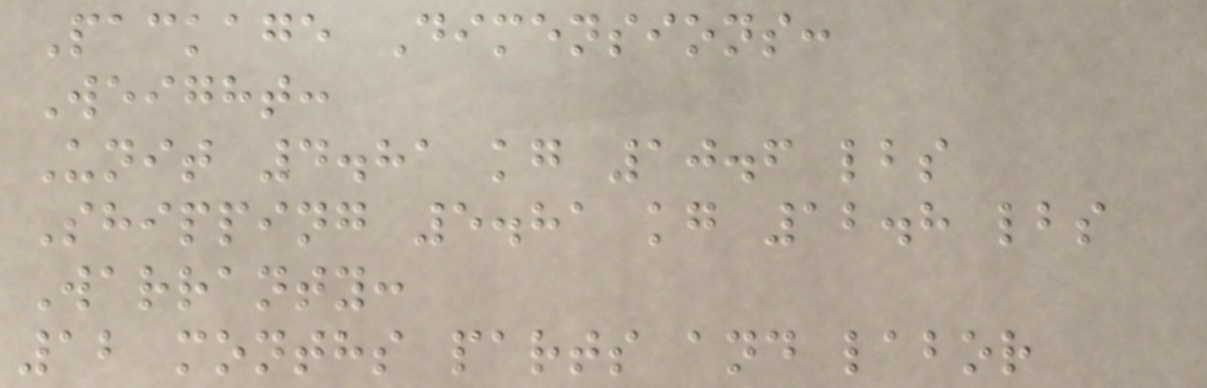Package Dimensions:
Weight:
Unit 4.81 kg 10.6 lbs
Shipping 5.81 kg 12.8 lbs
Warranty:
12 months parts and labor
